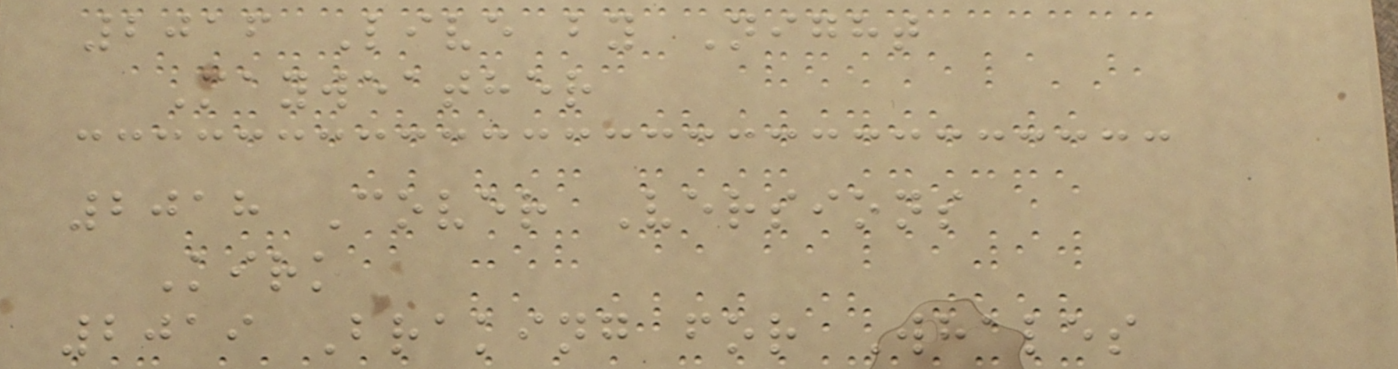2016 Live by Night
Mayweather
2018 Cover Versions
Kirk
2019 Braking for Whales
